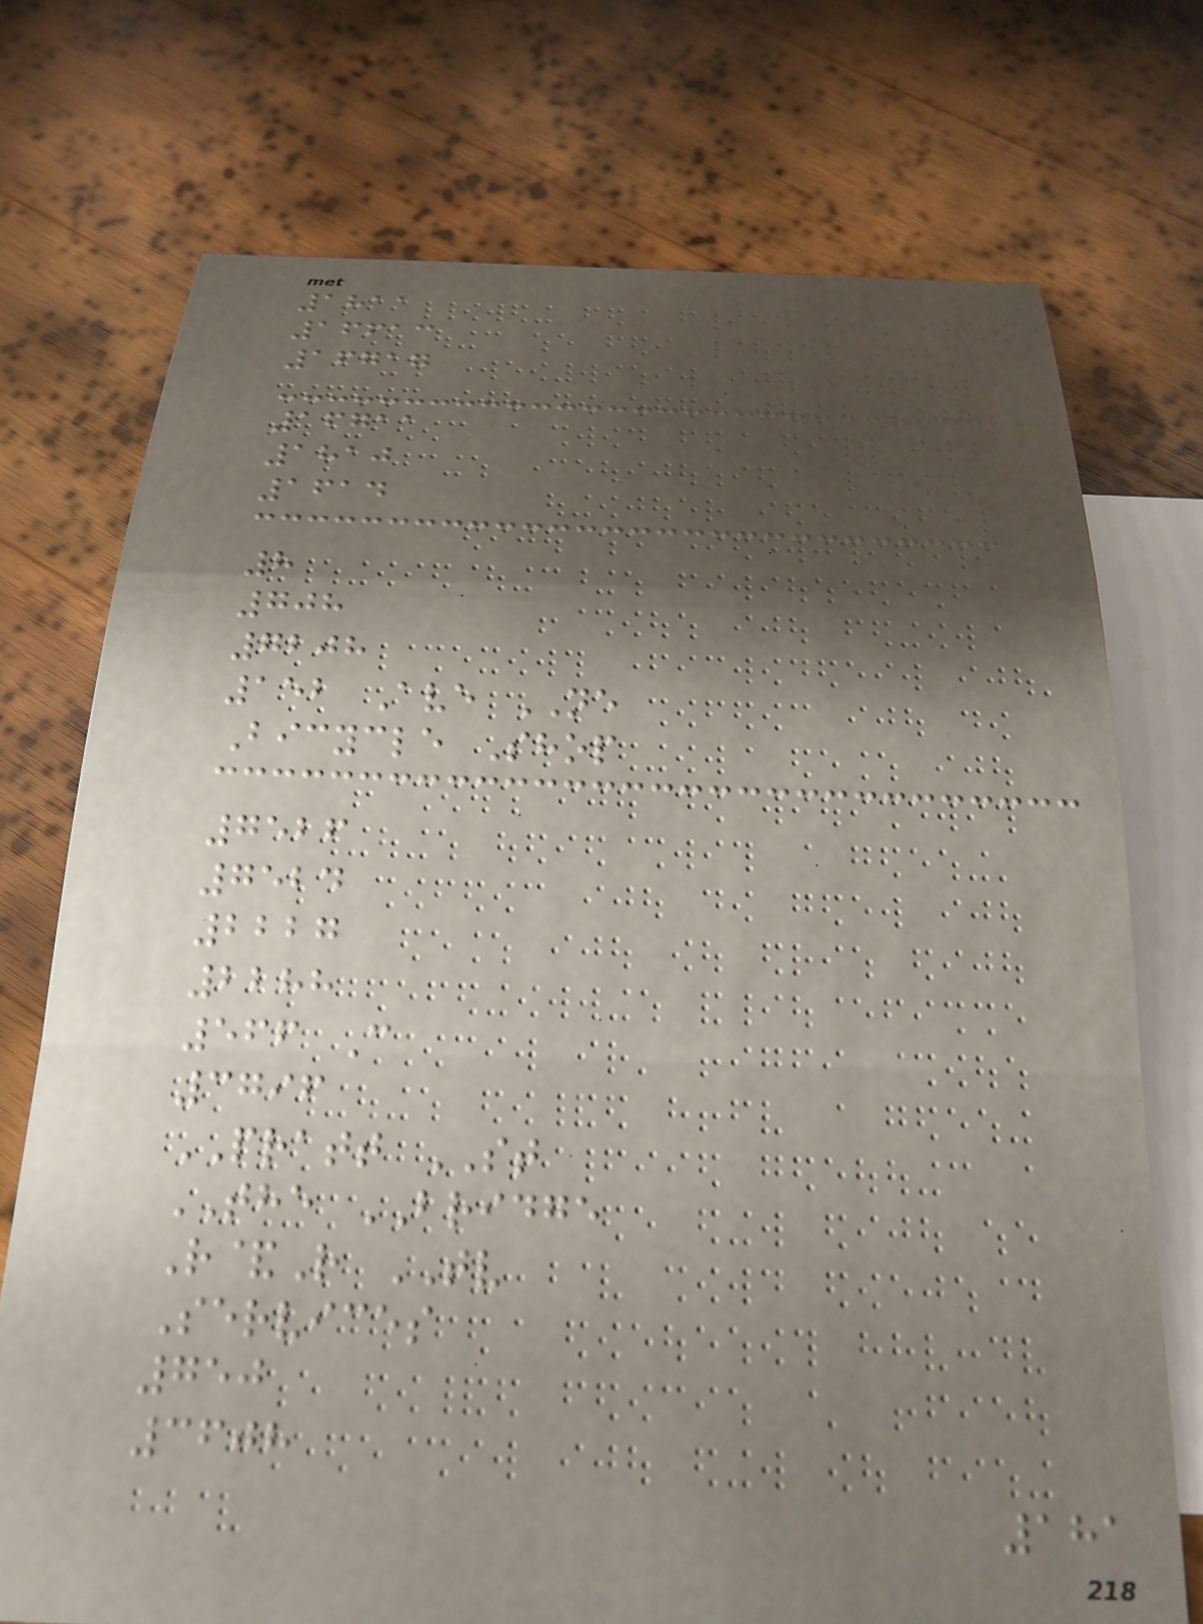1811
16613
16717
16711
1810
1614
8
708
7208
152 Ave NE
Bicycle Shop
7526
7524
2227
2288
566 C
3796
PRATT ST
THE BRIDGE
R&R TV
Services
750
3608
181
